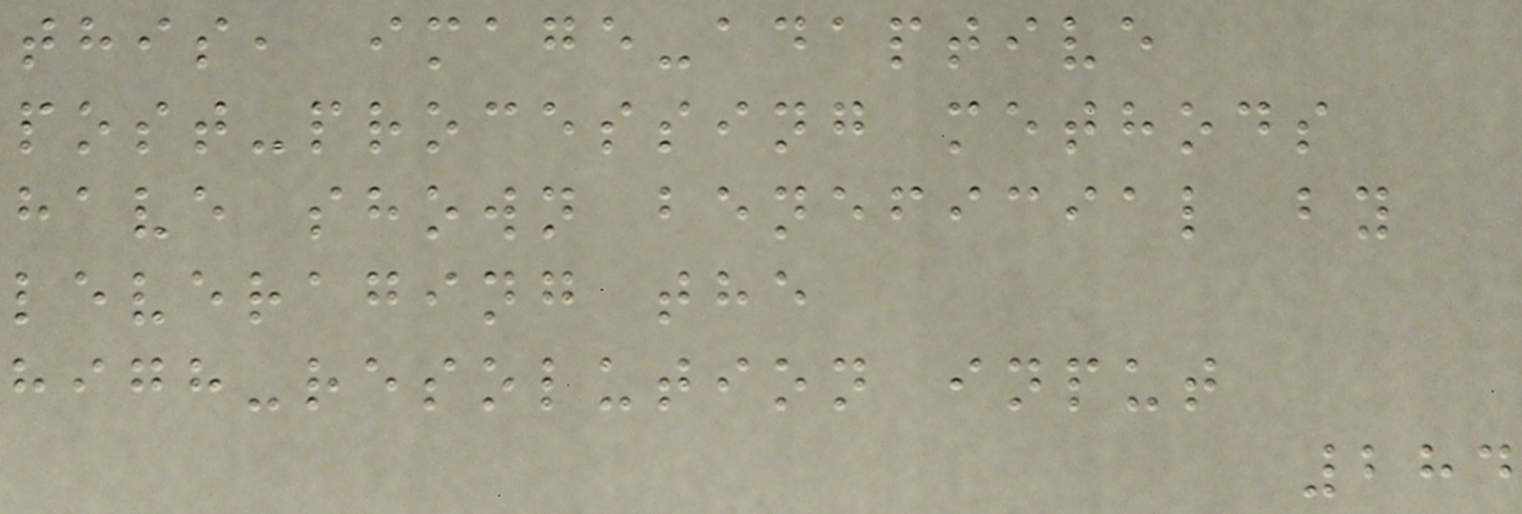this, image-adaptive
post-processing methods
have shown beneficial by
leveraging the
high-resolution input
284
